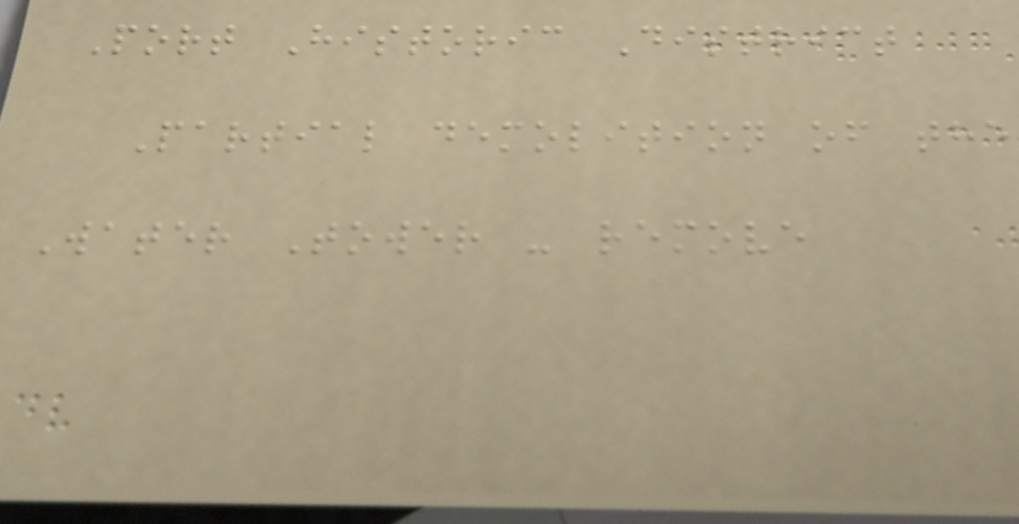Port Historic District
Partial demolition of the
Water Tower - remove
